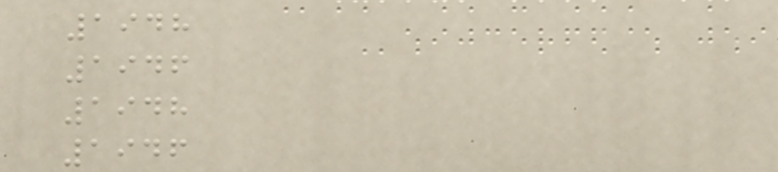1948
1946
1948
1946
